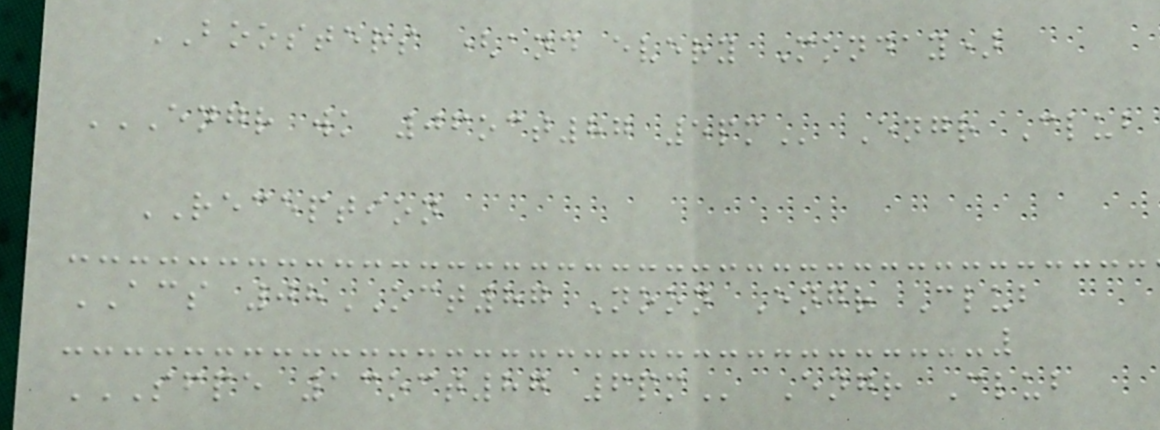BOOSTERS (and every Monday)
ENGR WK 06OCT87 5PM Engr Club
RECEPTION
ACS 08OCT87 Noon Engr Club
SFPE 13OCT87 6PM Engr Club
